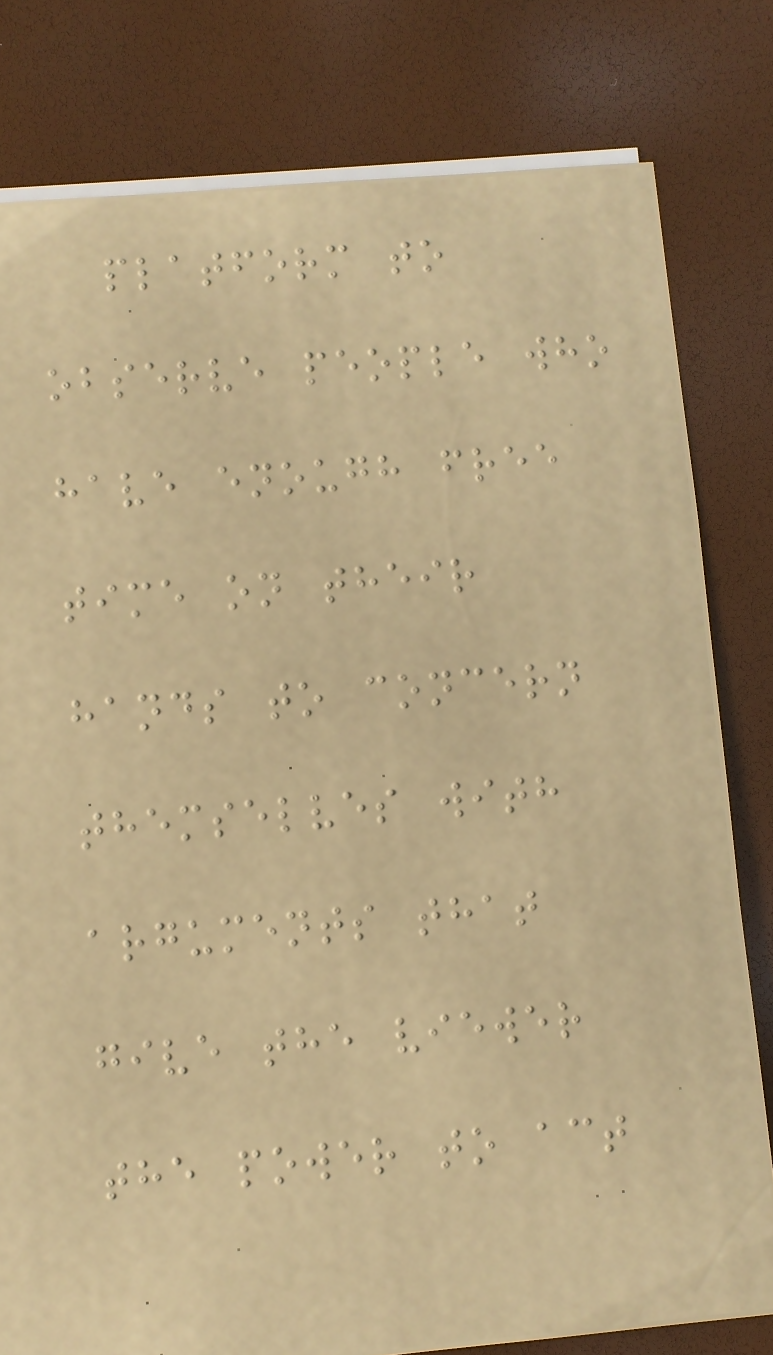platform to
observe people who
have enough free
time on their
hands to concern
themselves with
arguments that
give the viewer
the power to act
